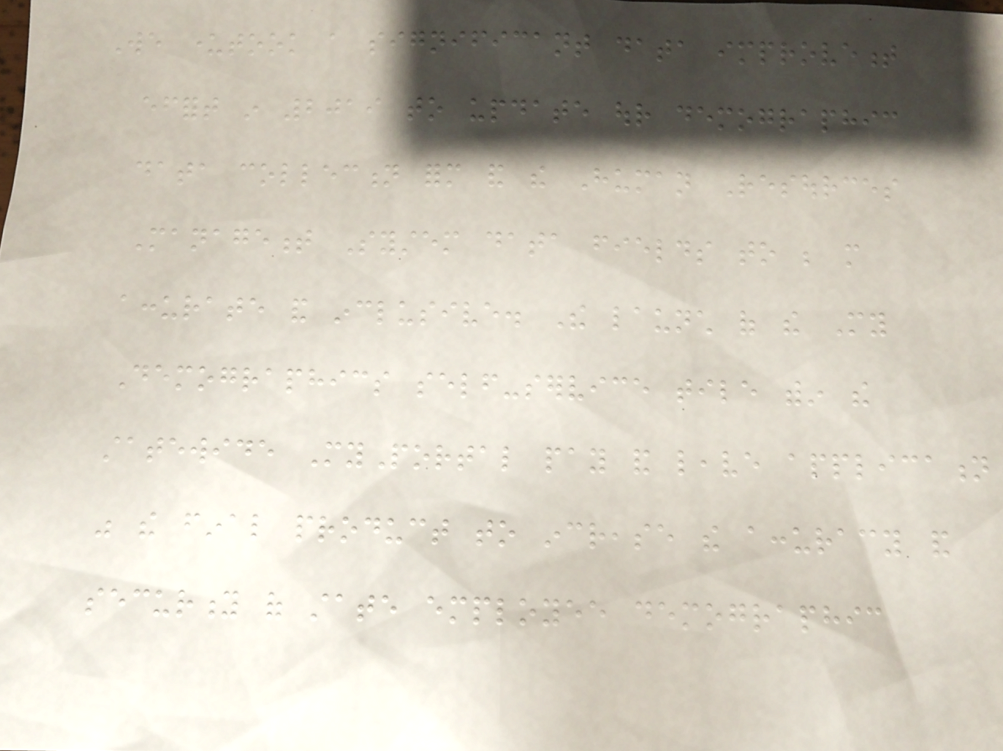We undertook a significant data improvement
effort in 2019 to update our demographic
data collection form and the Human Resources
Management System data fields to be more
accurate and inclusive. The launch of the My
Demographics self-service tile within the
statewide MyPortal pay and leave application
was the final product to increase the accuracy and
security of state employee demographic
